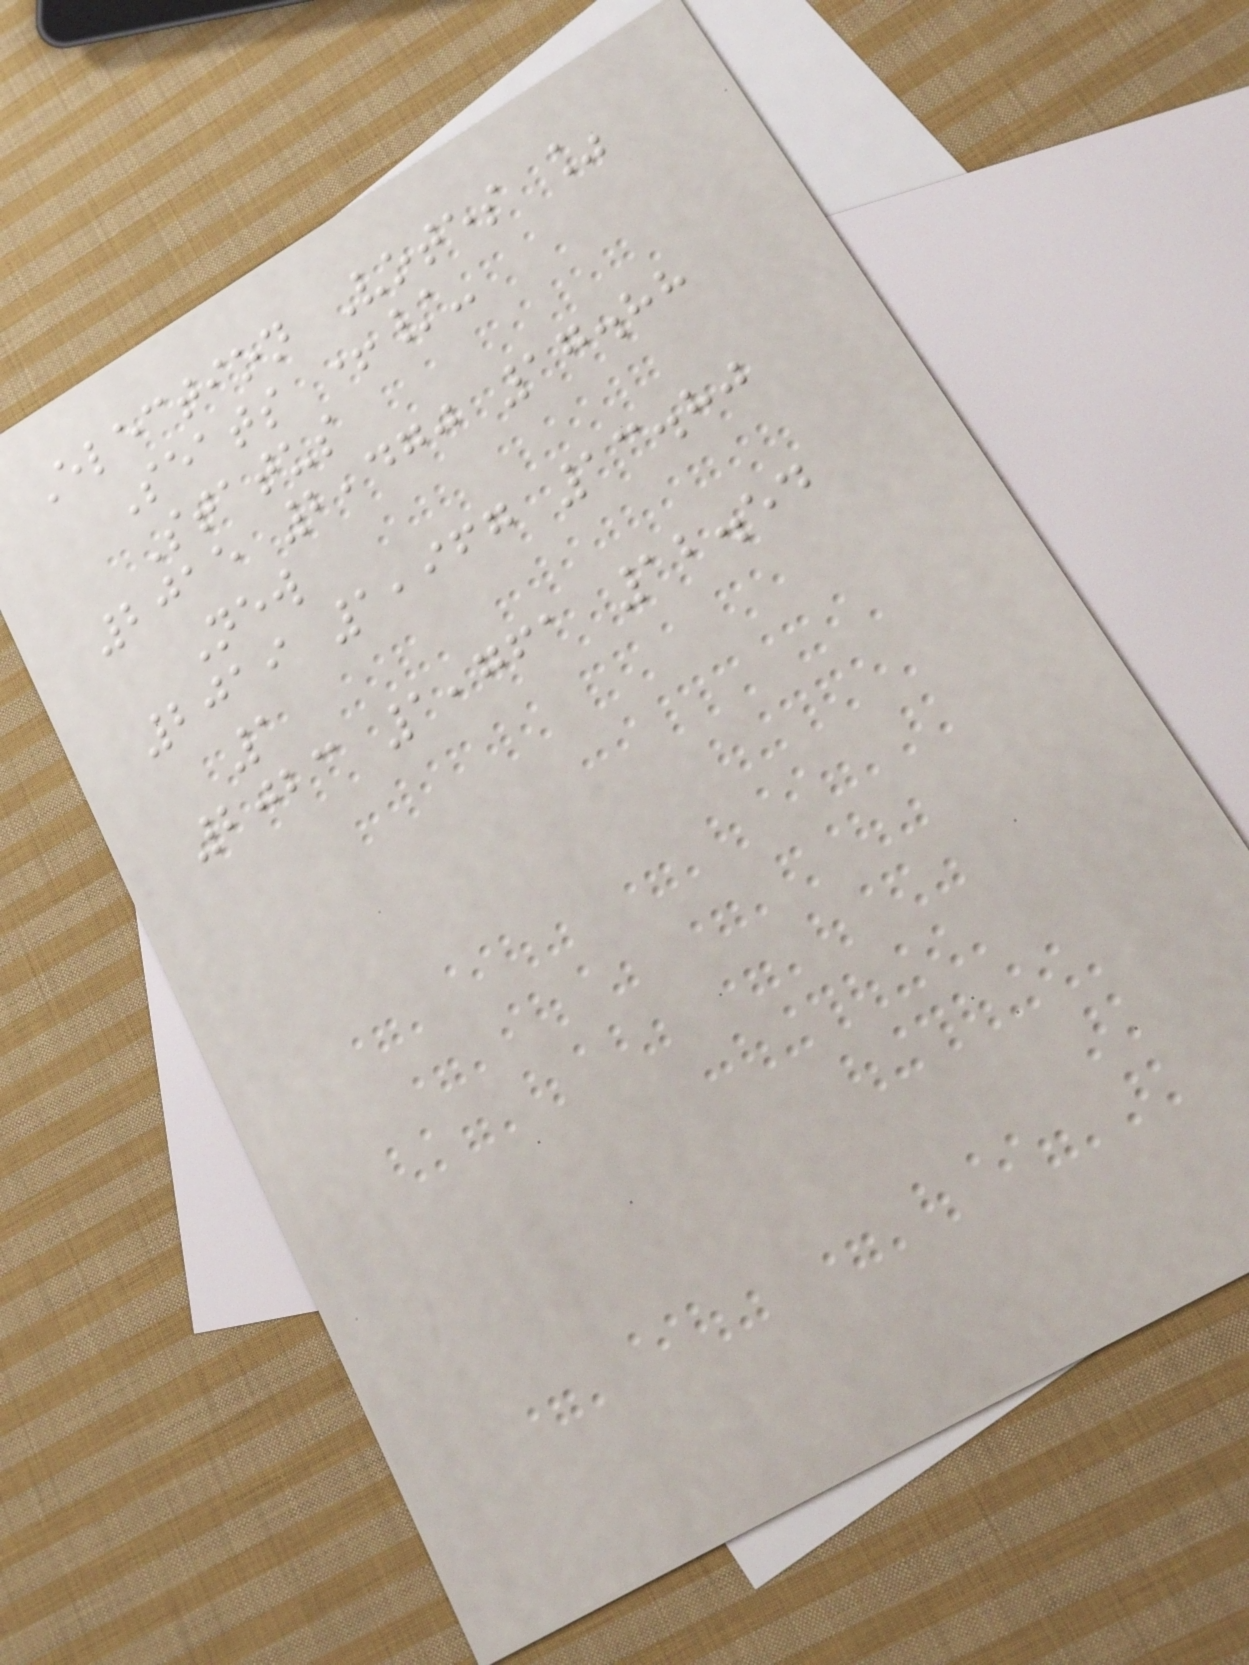Election Votes %
Seats +/-
Status
2015 2,470 17.88
New
2019 1,967 13.80
1
2023 1,761 12.54
